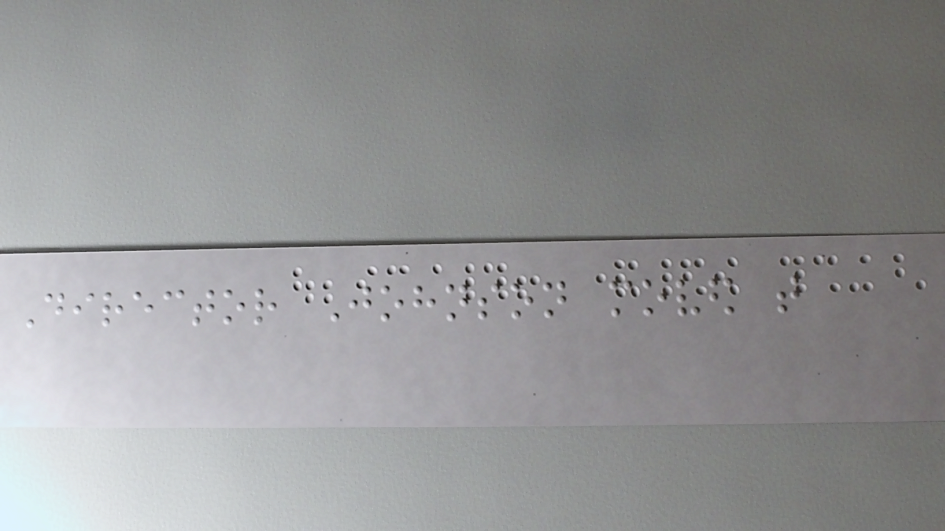Director Johnson moved that
